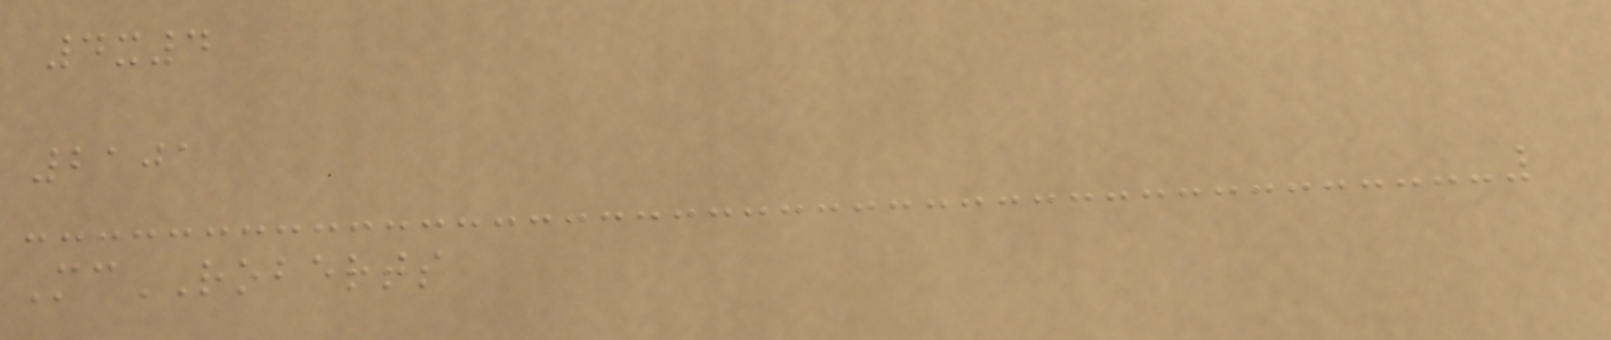4x4
2101
McROBERTS
